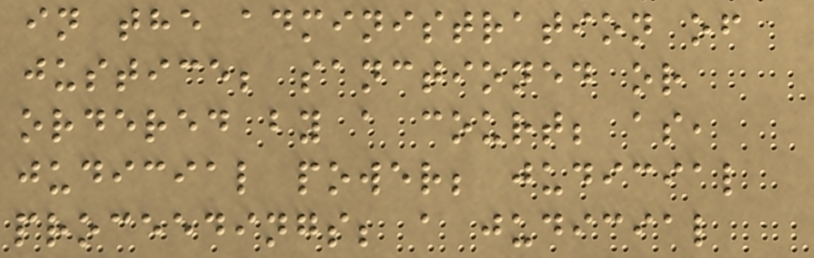in the administration of
justice; sanctioned or
ordered by a court; as,
judicial power; judicial
proceedings; a judicial
